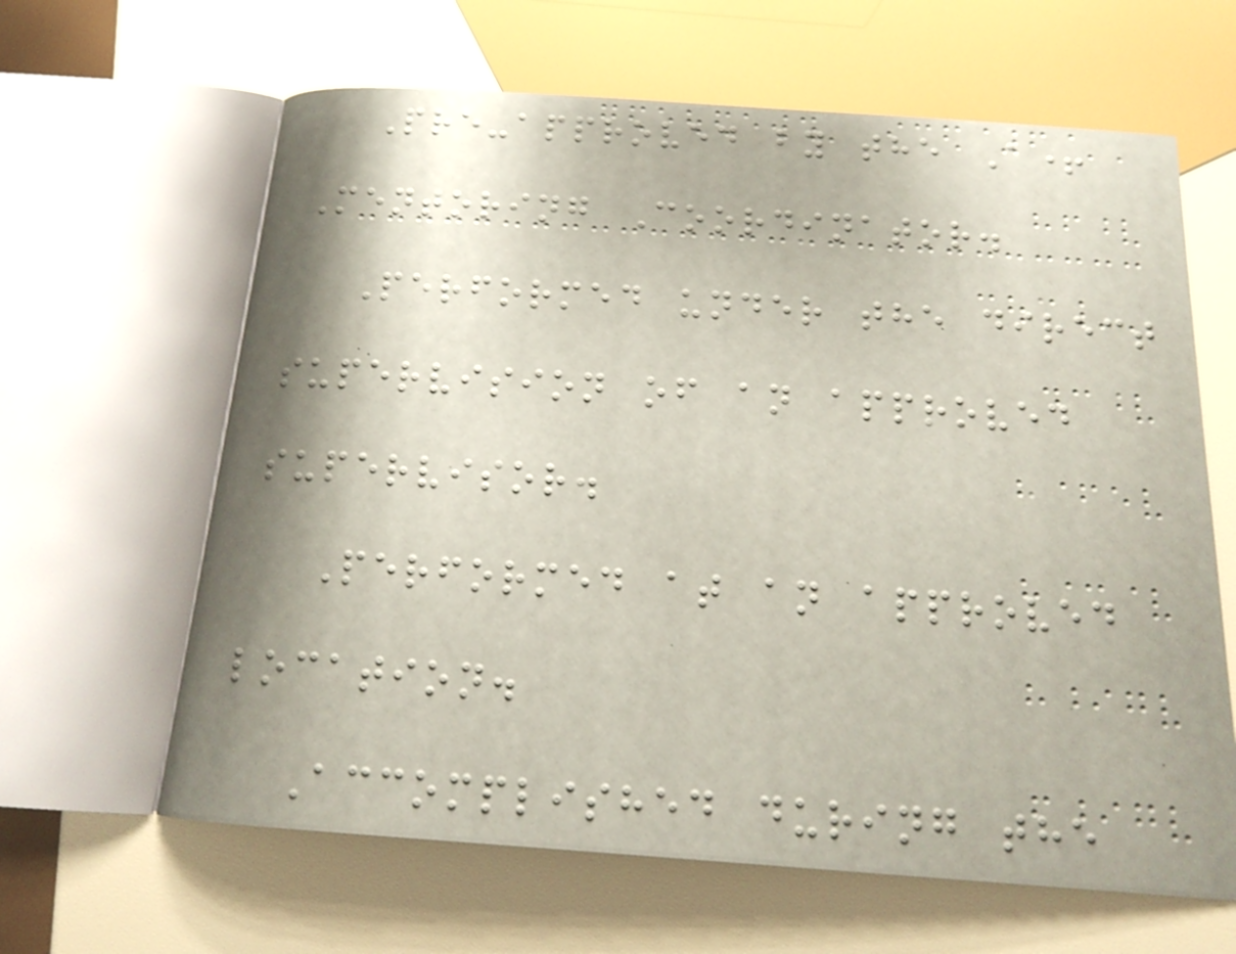Pre-approved by the A+
Mentoring Coordinator.
Performed under the direct
supervision of an approved
supervisor.
Performed at an approved
location.
Accomplished during the
